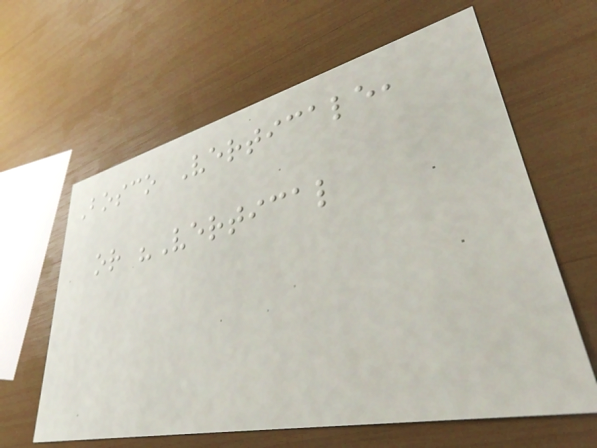Bosco Verticale,
or "Vertical
